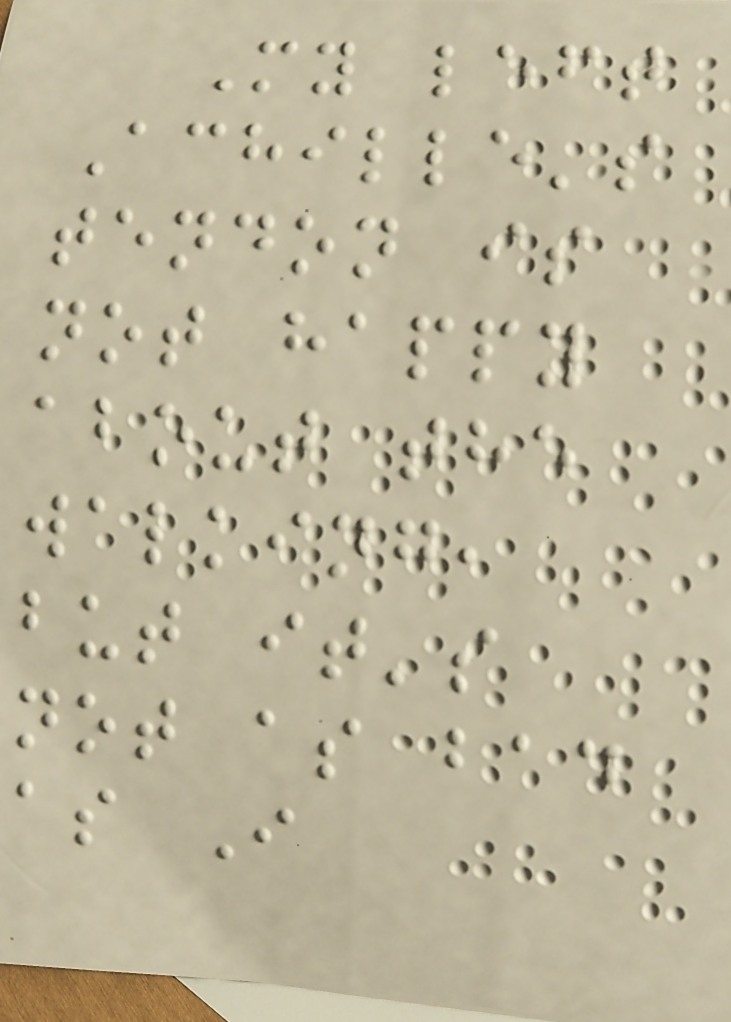My left
Achille's
tendon is
not happy
about the
walking,
but it's
not as bad
as I
